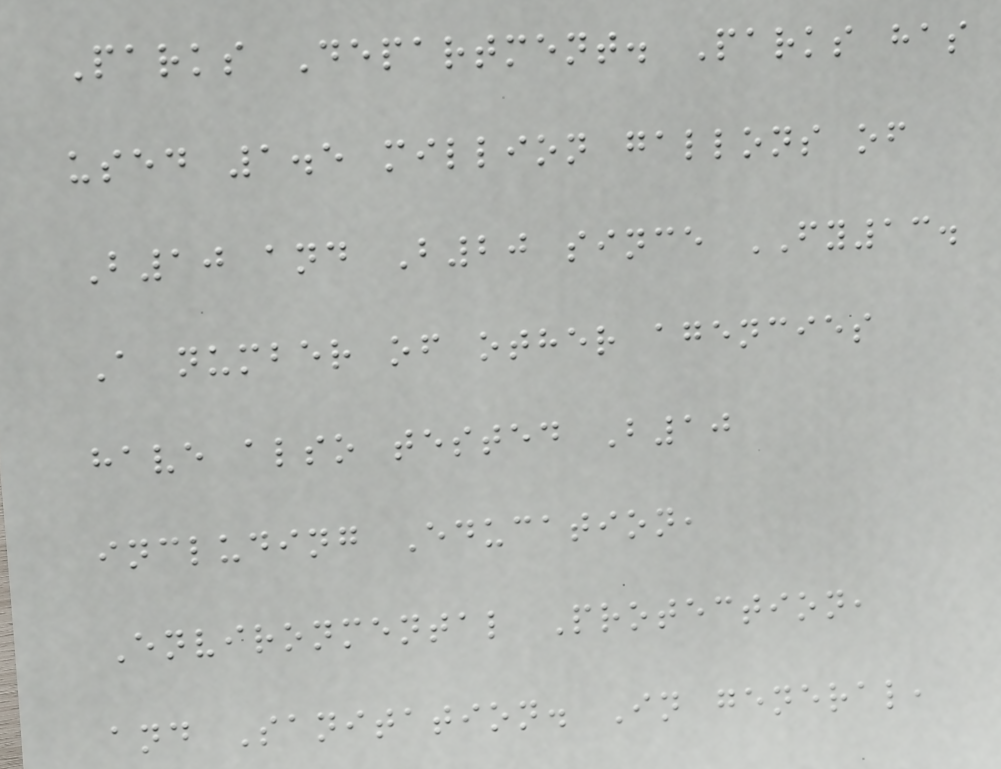Parks Department. Parks has
used 1.5 million gallons of
B10 and B20 since FY13.
A number of other agencies
have also tested B10
including Education,
Environmental Protection,
and Sanitation. In general,
